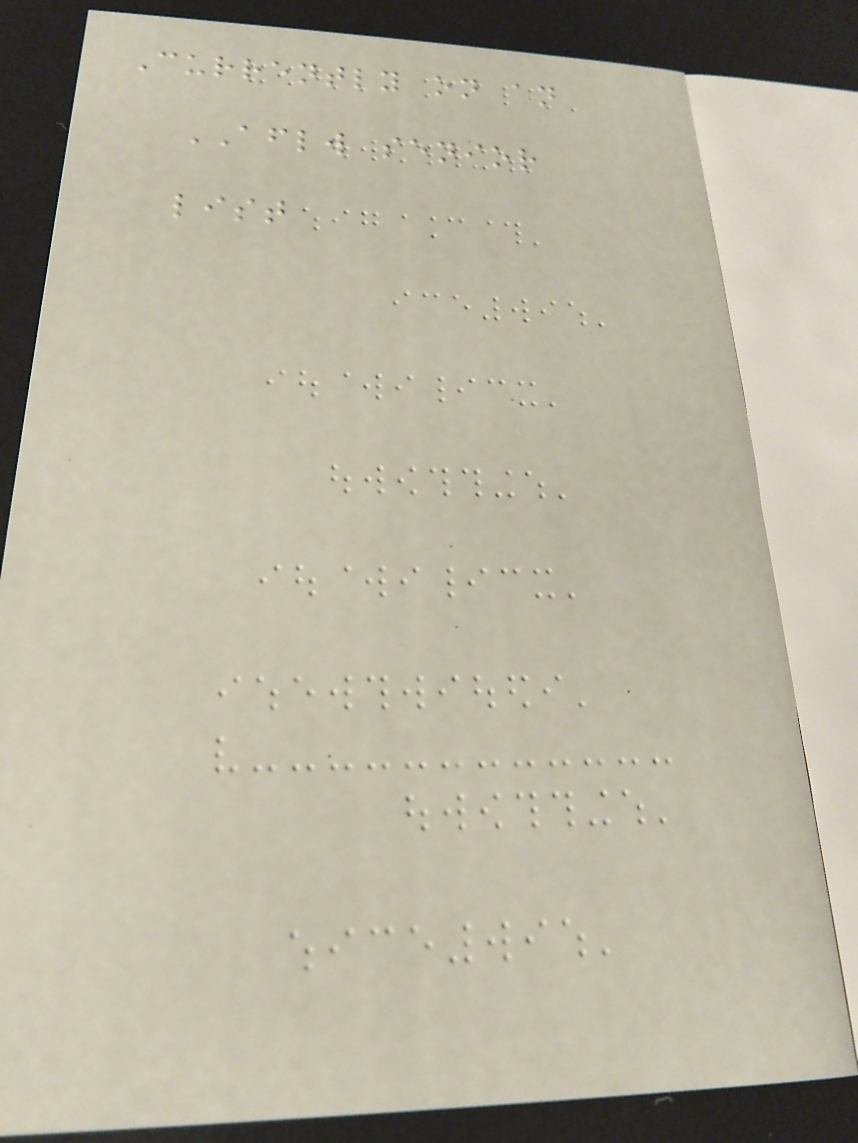Currently on an
AFLW senior
list
